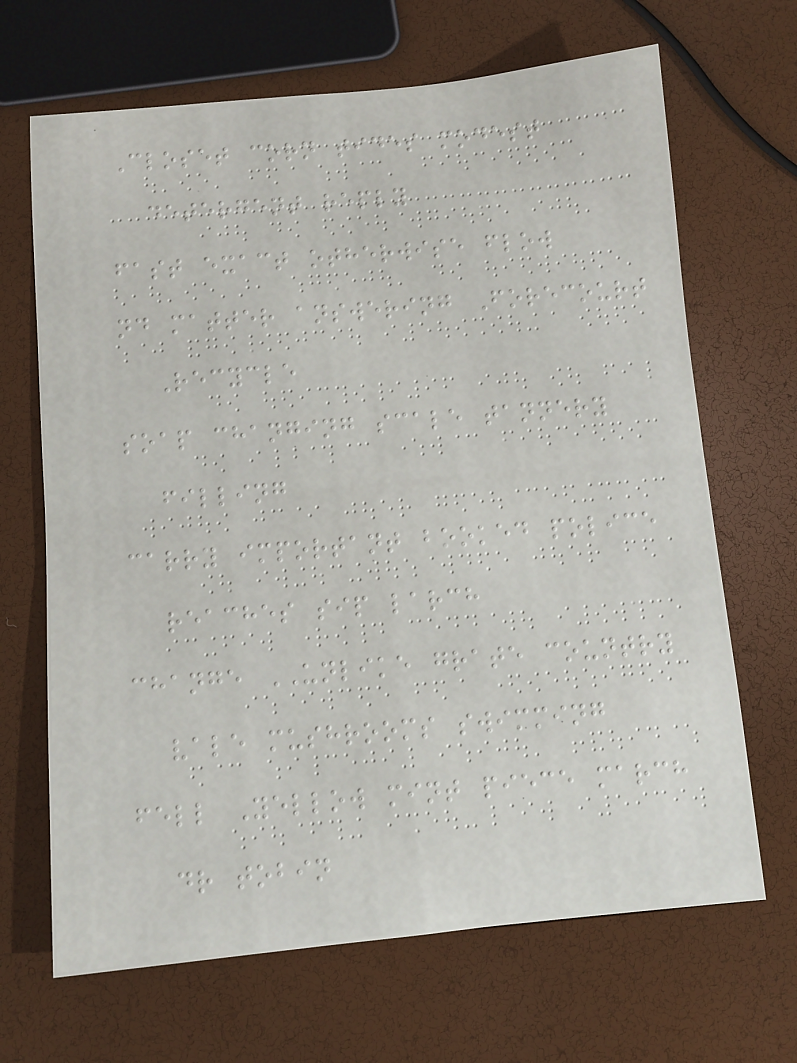Closet corn tides modest
detergent reply
fast exact otherwise flow
nd matter answering Forecourt
Recycle
soap changing scale tannery
filling
carry important booked police
reaches sip larch
change UNLIKE grate country
vale mushrooms swimming
fell Yellow mint piece march
dr tobin
